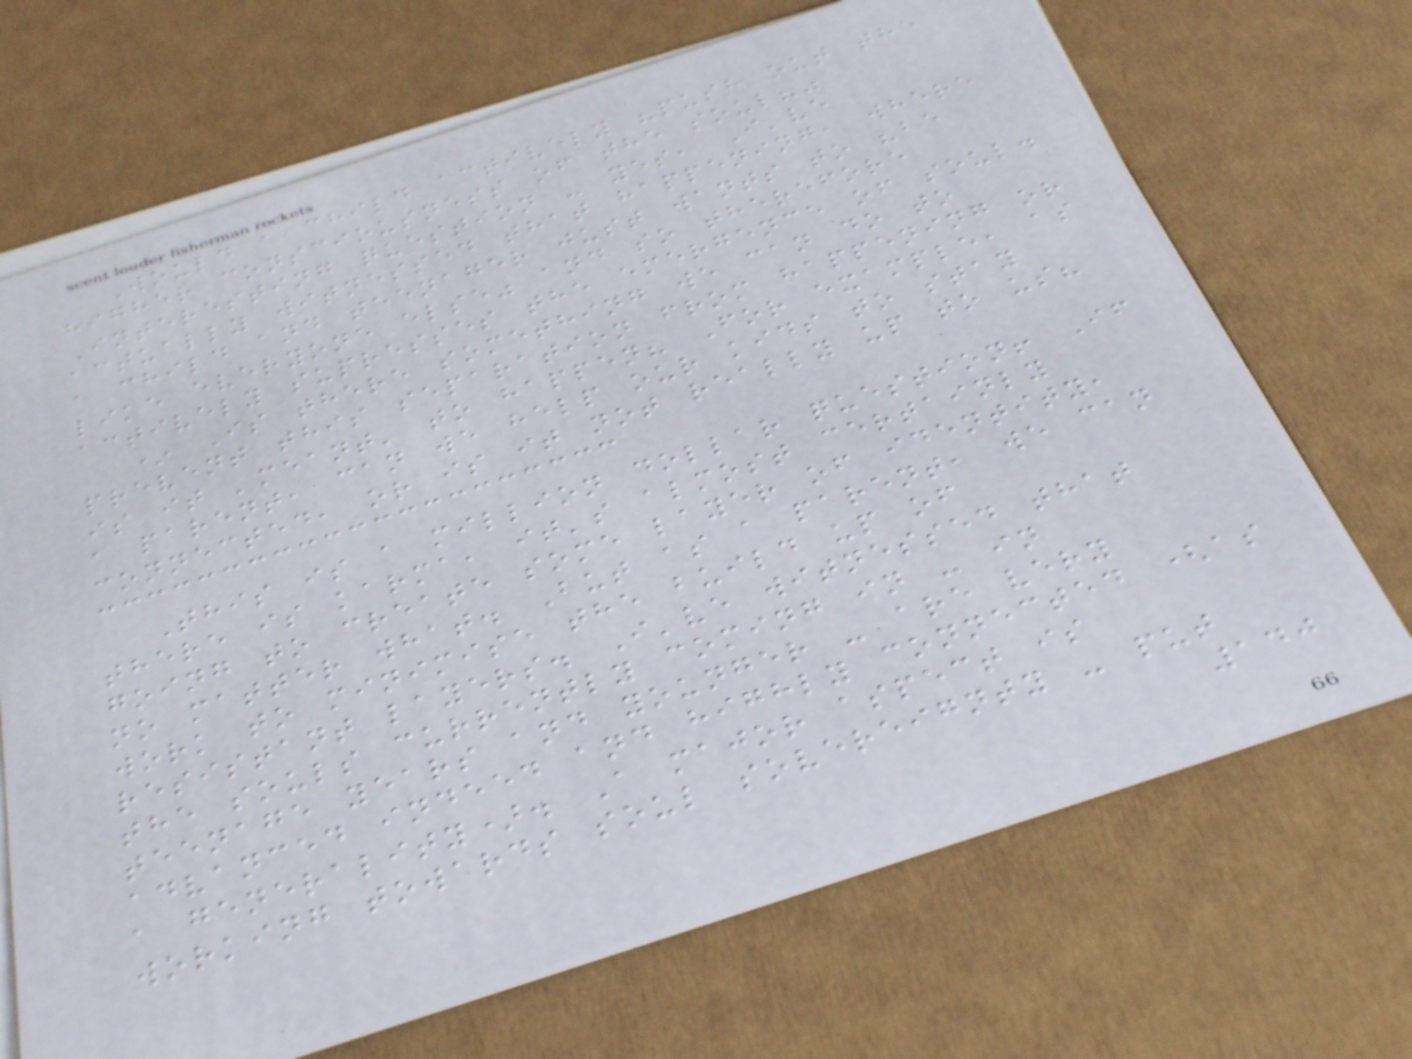Would a child actively "push out the
higher consciousness of the soul?"
Interesting question - yes, I've
actually witnessed that happening, where
a child and teenager just wants to "be
like everyone else" and so therefore
actively supresses the emergence of soul.
* Is there something we can do to
prevent this separation from happening or
is it 'meant' to happen? For example, as
a parent, can we help our kids to stay
connected, or is it not really up to us?
This is a million dollar question! If
there is karma, it's almost certainly
going to create some layer of identity,
no matter what. But as a parent, we can
work to minimise the build up of
resistant layers. I've witnessed that
the souls currently coming in - in
teenage years and younger - are very
advanced indeed and highly connected (as
a generality). A major aspect is
working towards soul sovereignty - put
140
